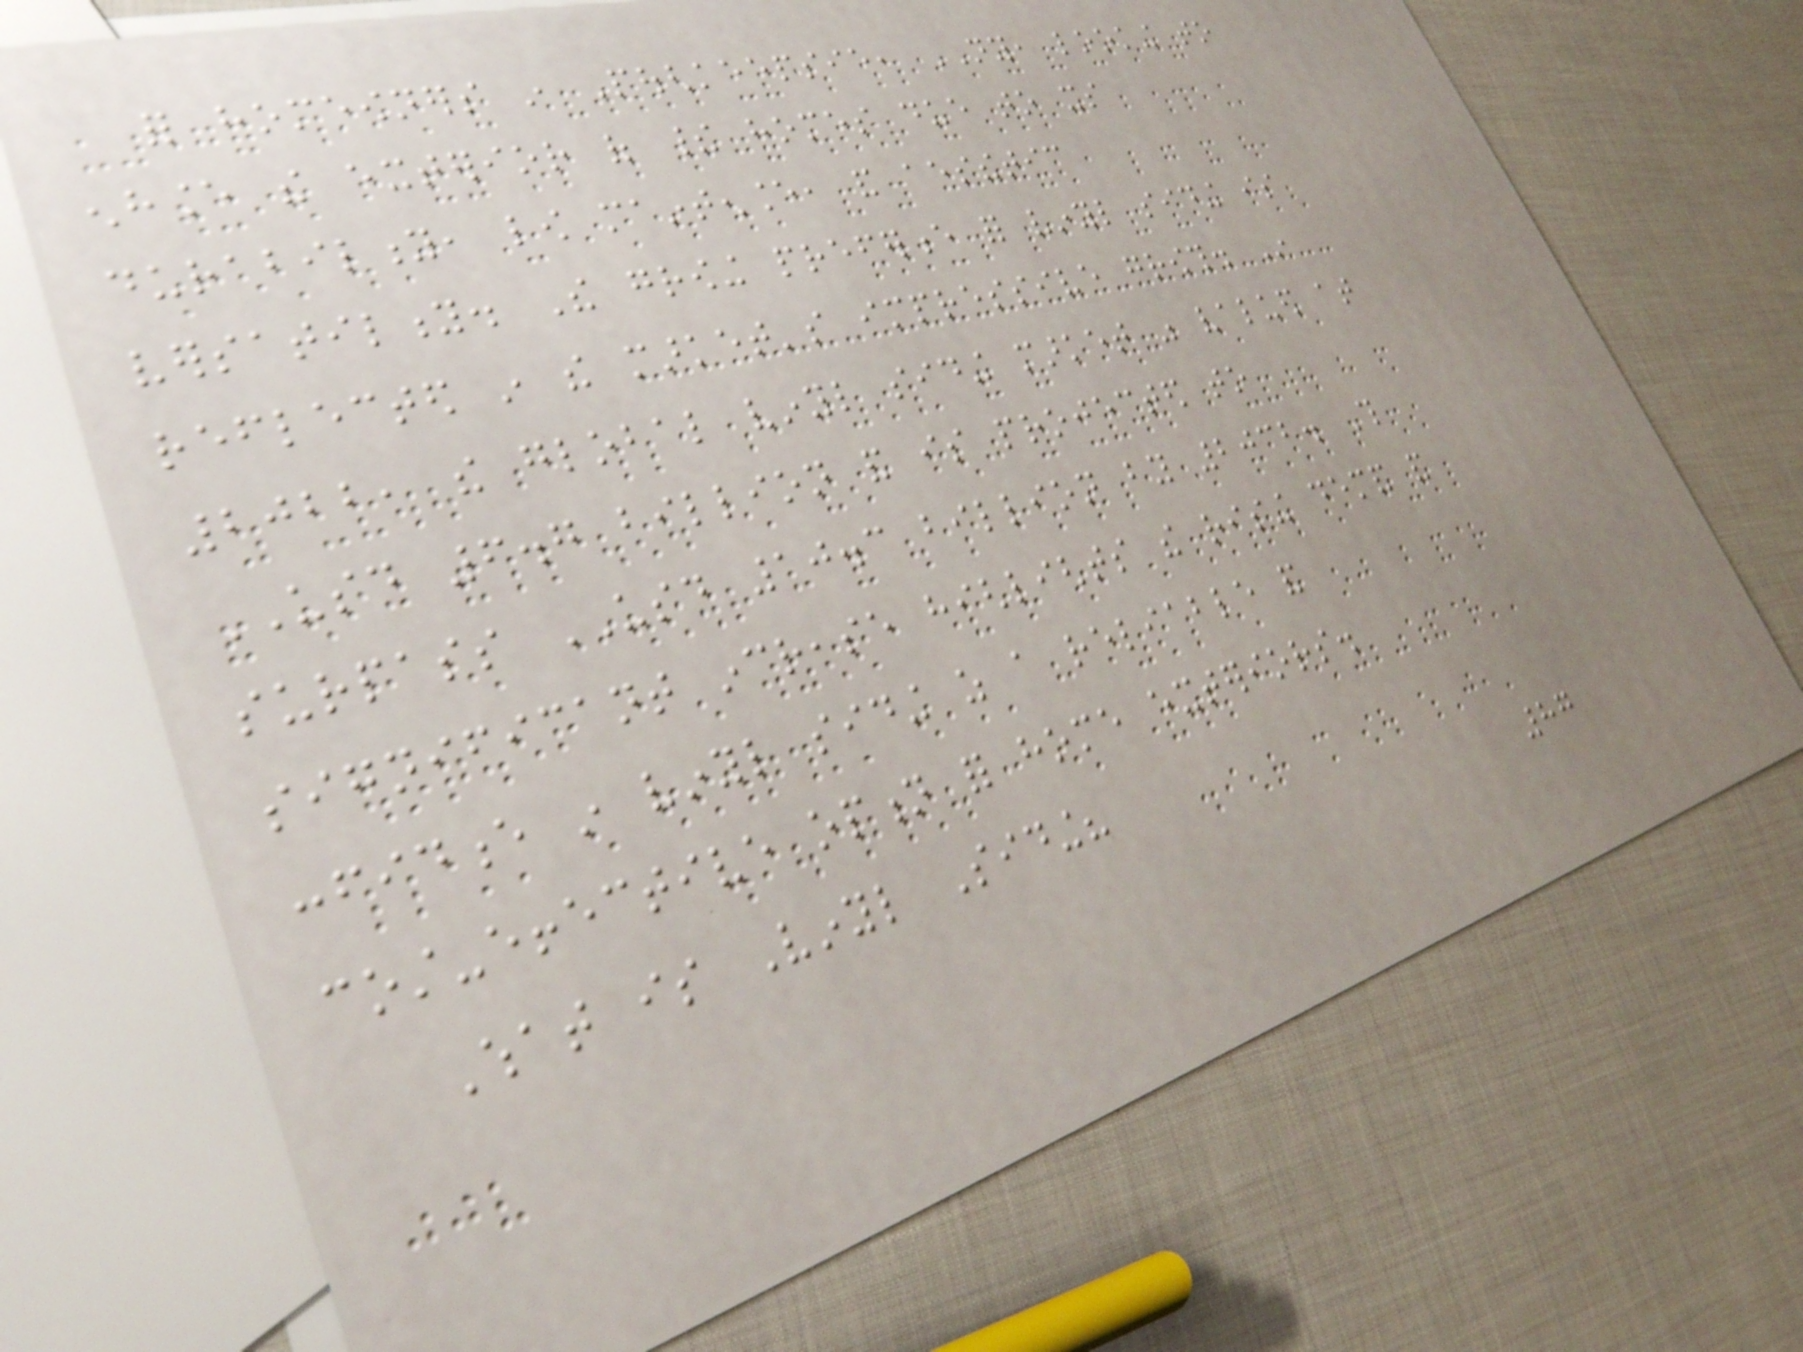for homeowners in Poughkeepsie, NY, looking to
enhance the exterior of their homes due to its
durability, low maintenance, and aesthetic
versatility. The growing preference for vinyl siding is
reflected in the market's impressive growth. In
2022, the global vinyl siding market was valued at
USD 6.7 billion and is projected to
surpass USD 10.3 billion by 2032. This
significant increase highlights the rising demand and
confidence in vinyl siding as a reliable and
cost-effective option for home exteriors.
What is Vinyl Siding?
87
